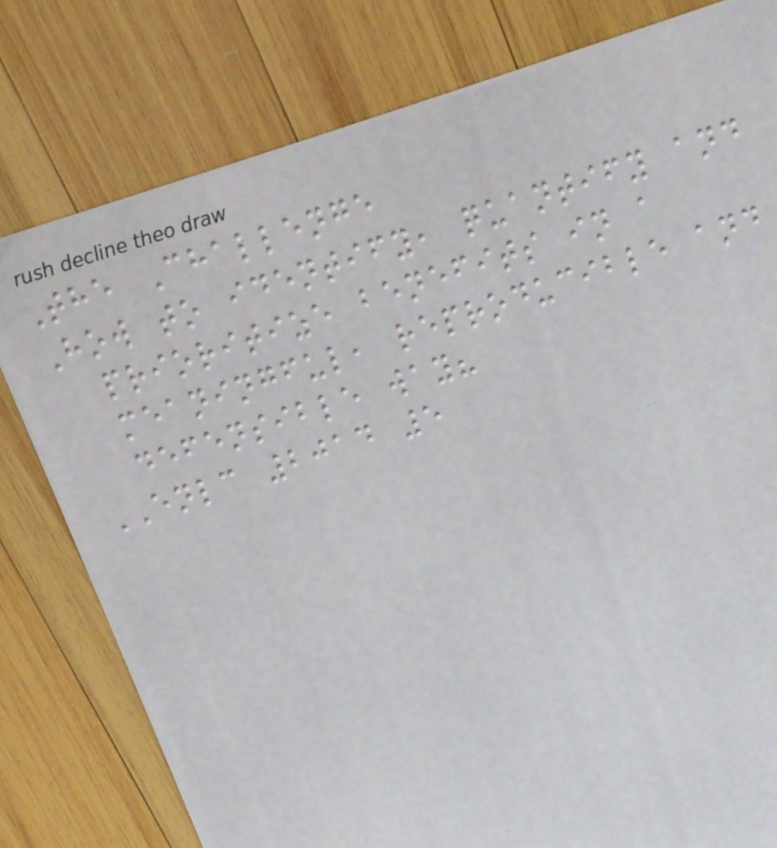The Challenge
How to identify, quantify and
prioritize benefits in a
meaningful, reproducible and
defensible way?
ENLC 2014 5
